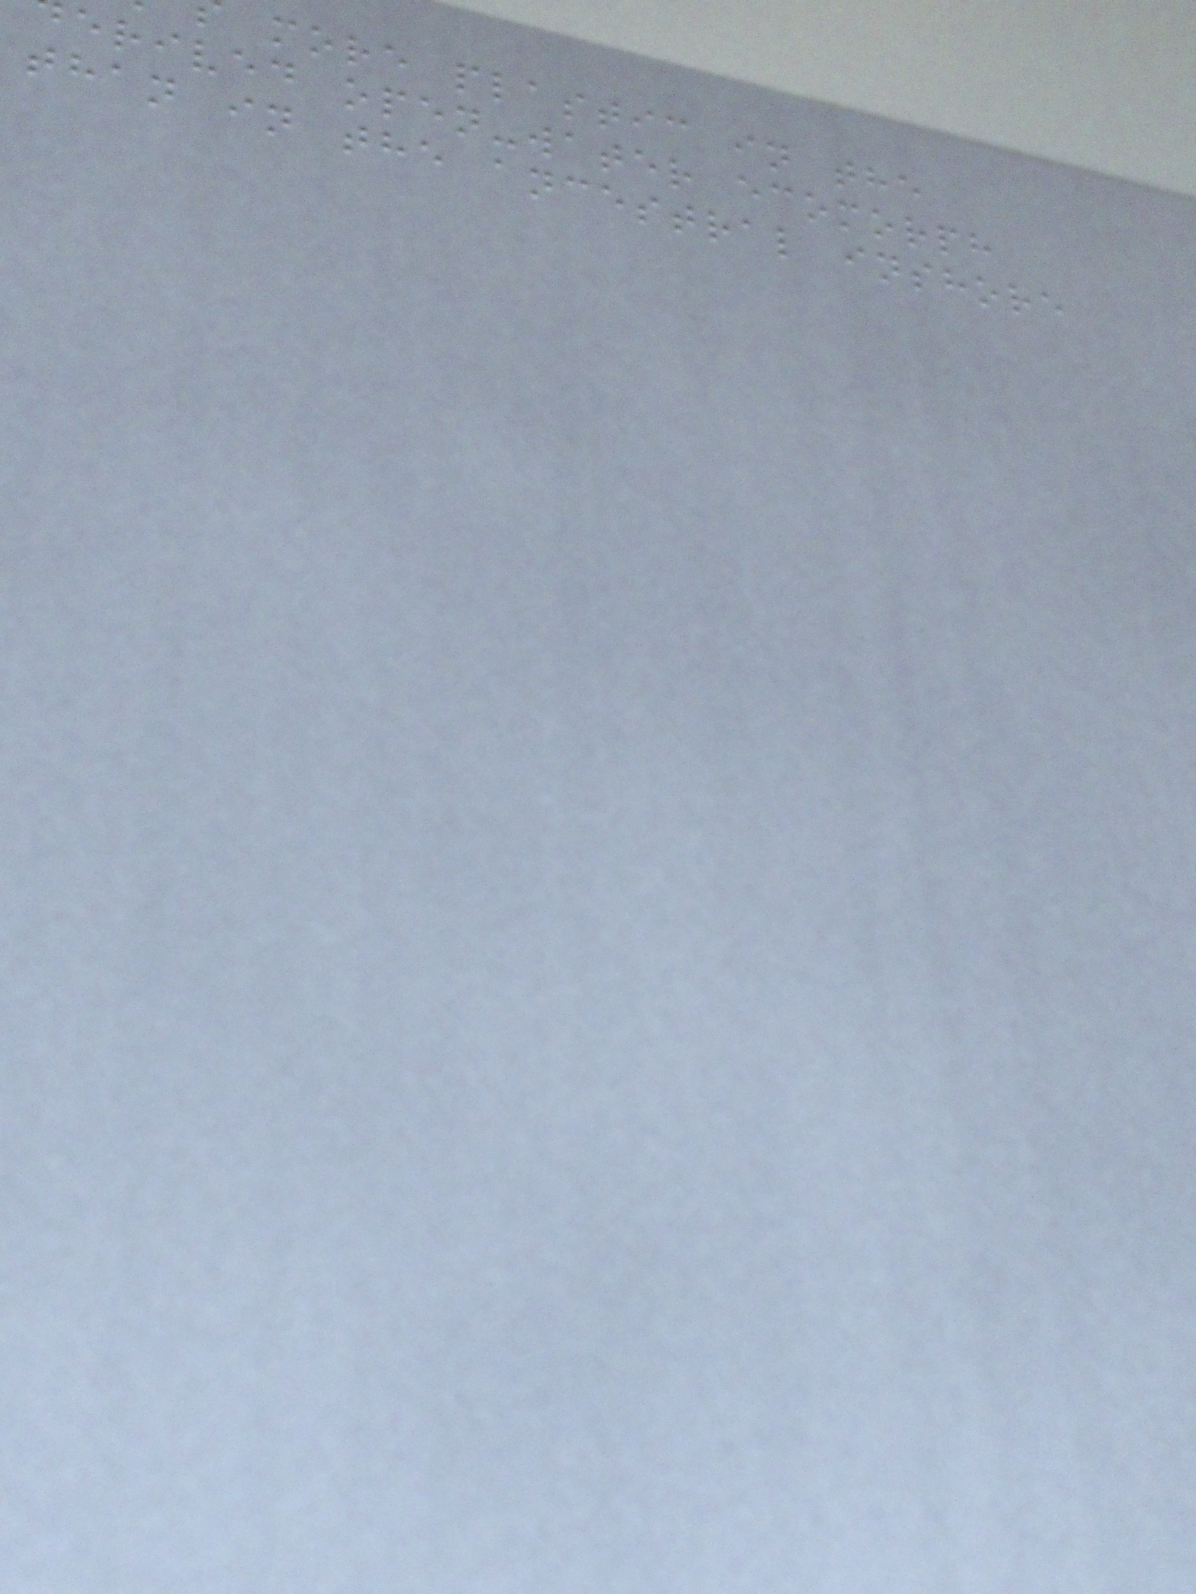more plastic in the
erived open-water ecomorph
than in the ancestral inshore
